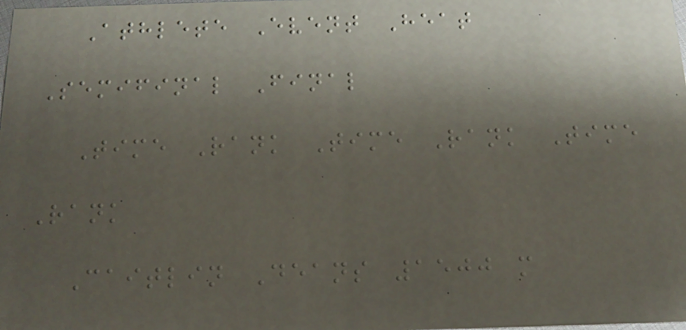Athlete Event Heat
Semifinal Final
Time Rank Time Rank Time
Rank
Caitlin Deans 1500 m
